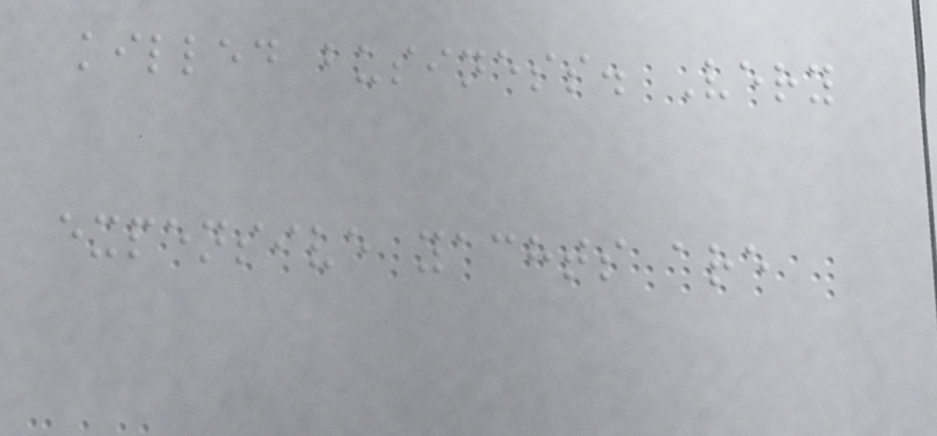killed business. Very
expensive yachts are
